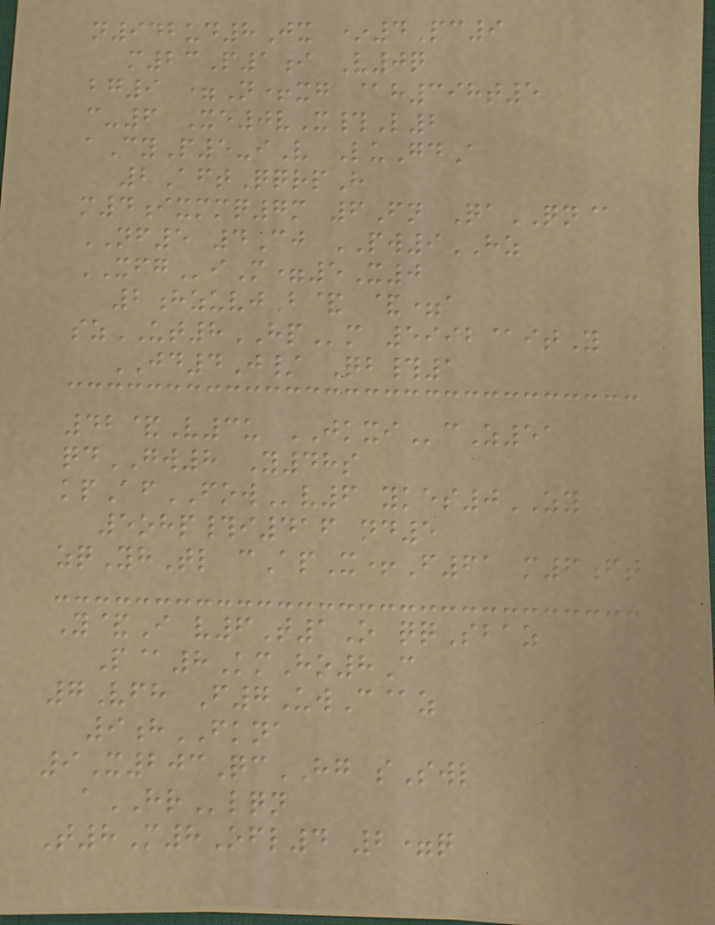n942ud8Jx *4Pc9
m23P1i V0q
bg9 =N+xg @h398t5
c-6 Xe0vX#L2
aCyP5-iV LuGdA
2AftQqrpH
m4ixmmq7m 6Fn QaQN@
NF5 4Cj PW9HZ
XFGiM=5X0
2hzuvjB& &=a
szUT8HPm 5992@itY
JD4J/ Qb#1
42&V3u JKXIcZ51
qdGW8 Y48s
kpAfFOWv6 ykes0ZY
5ohp#i416 nd5
zqYhTl cApX+F61 m6ft
Y&I v6T1O qqSbaz
P@8KmHo8C
7Vfh F7UwC@z
9hFKNA
9X203QcHG sSwl
aHRlqn
T8M8Ofl4 2=q
